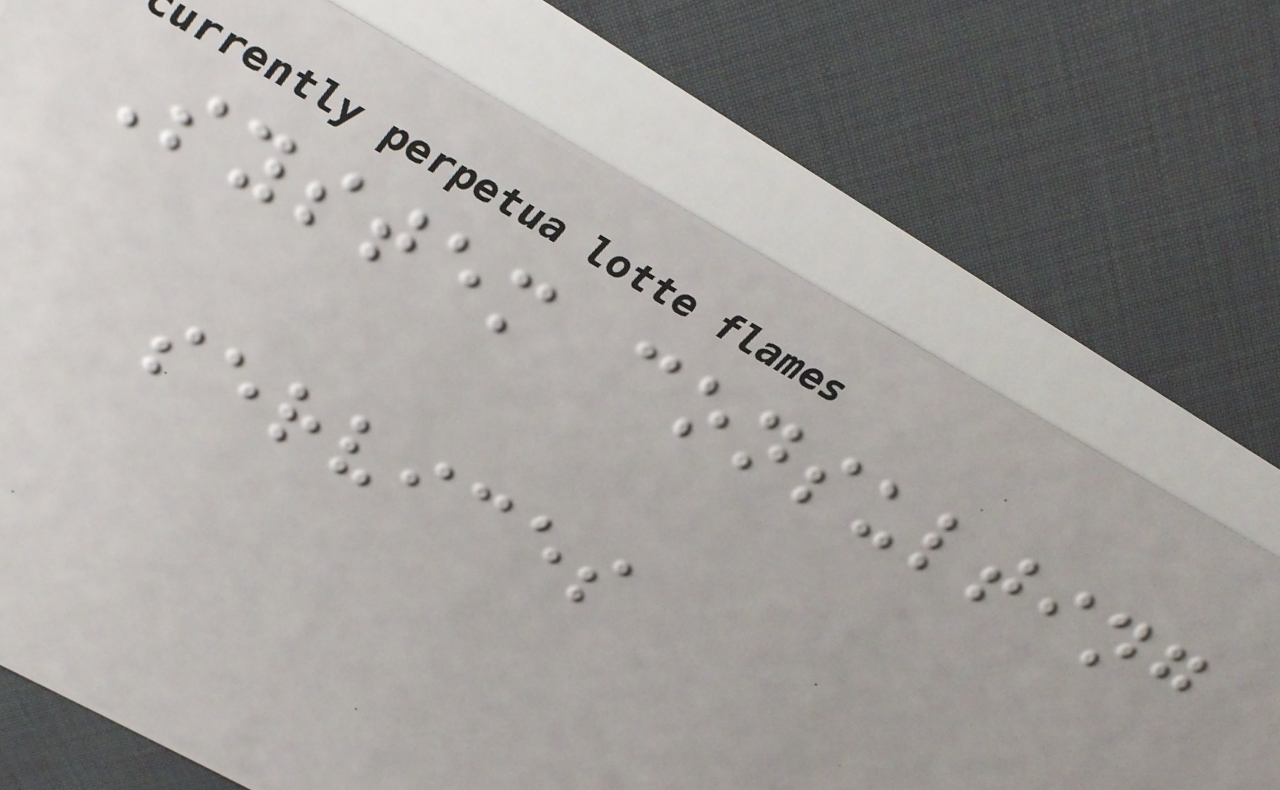System consulting
services
